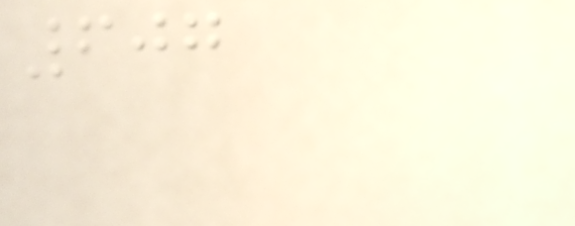607
